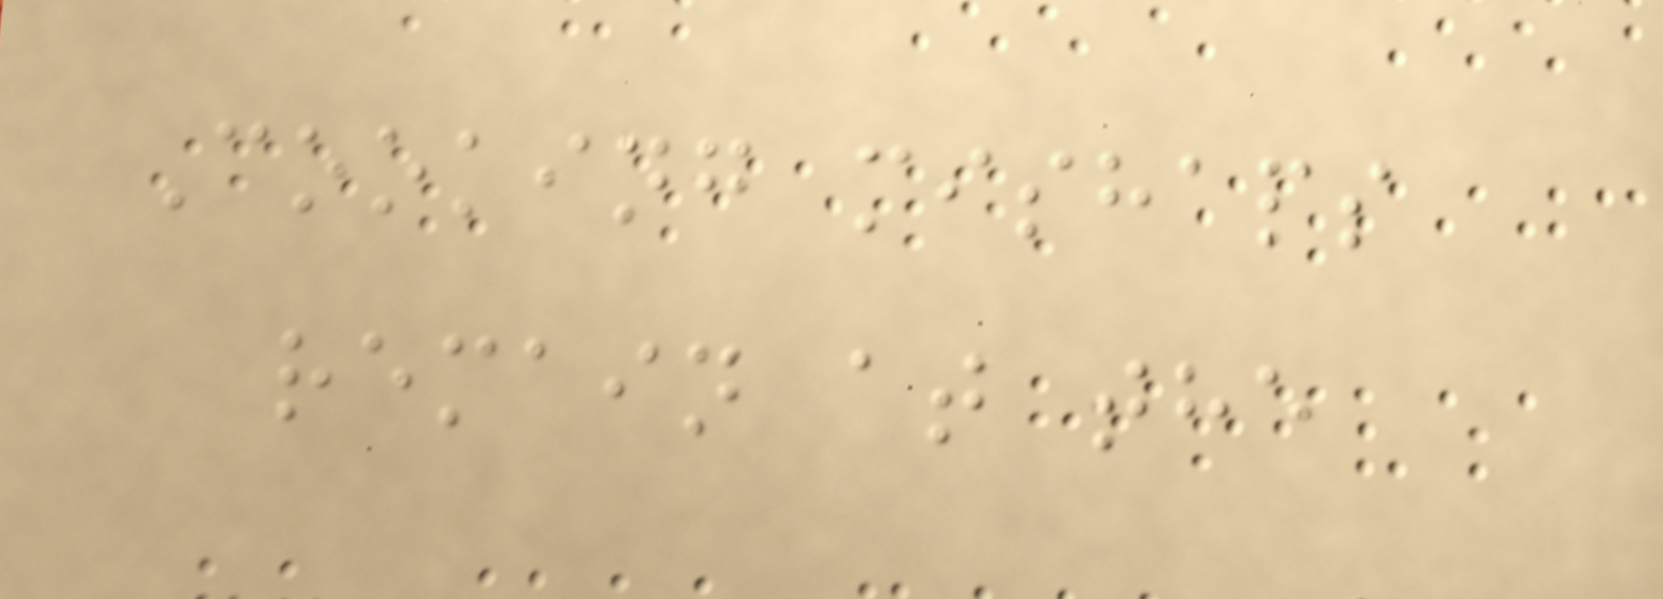Cooking mishaps
remain at the
